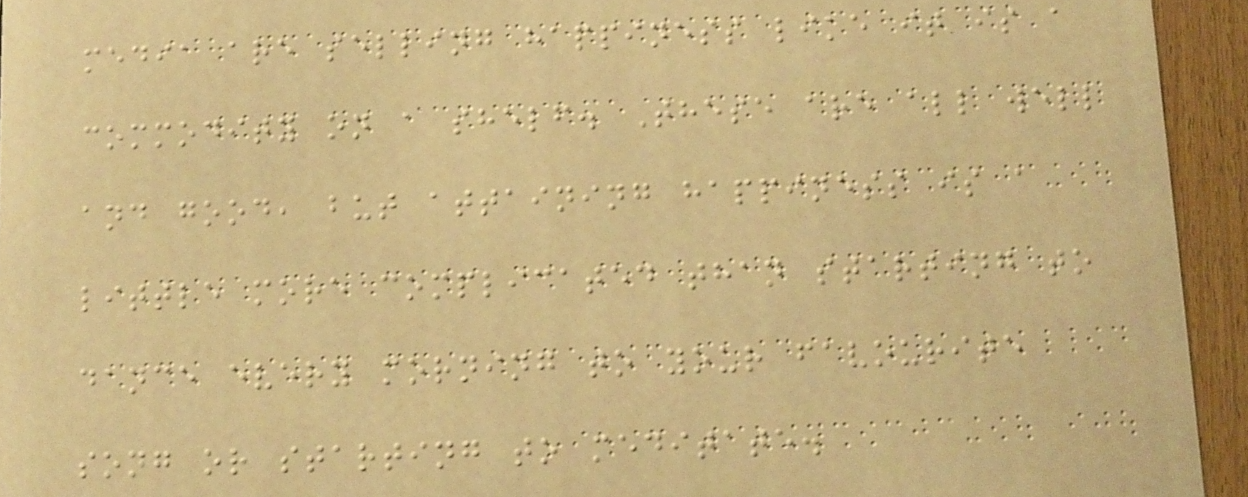media are selling happiness like it is a
commodity on a shelf. These are all well
and good, but attaining happiness is a
little more complicated than starting to
dance every morning to your favourite
song or starting to meditate.
